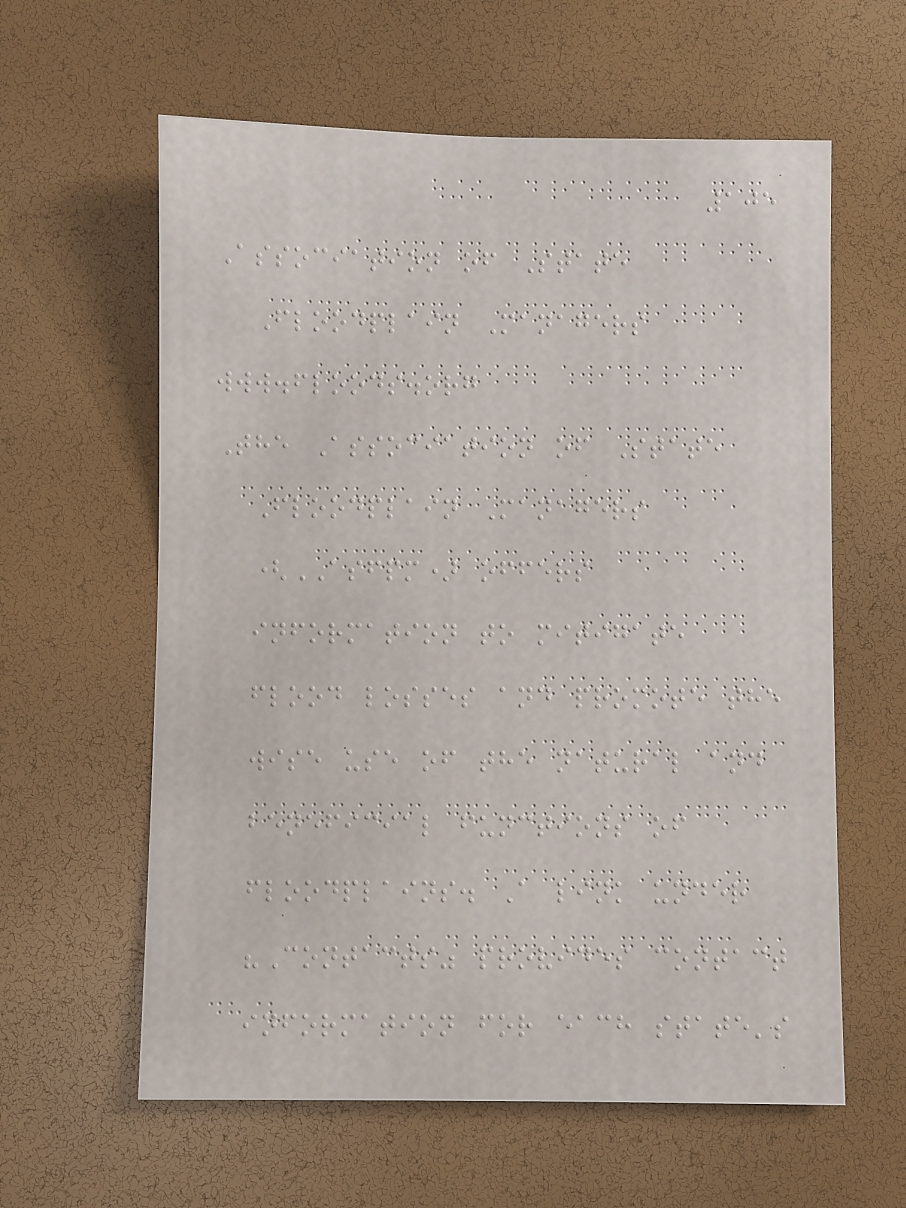105
Association of State
Floodplain Managers
www.floods.org
The Association of State
Floodplain Managers
(ASFPM) offers
information to mitigate
flood losses and promote the
wise use of the natural and
beneficial functions of
floodplains. A link under
"Contacts" provides contact
information for each state's
